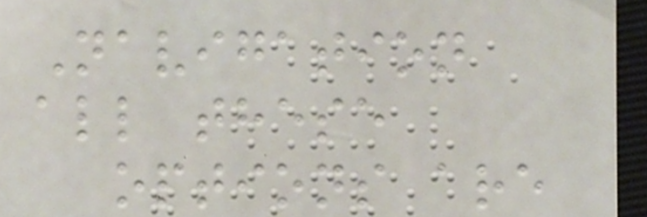Navigation
all these
options are
